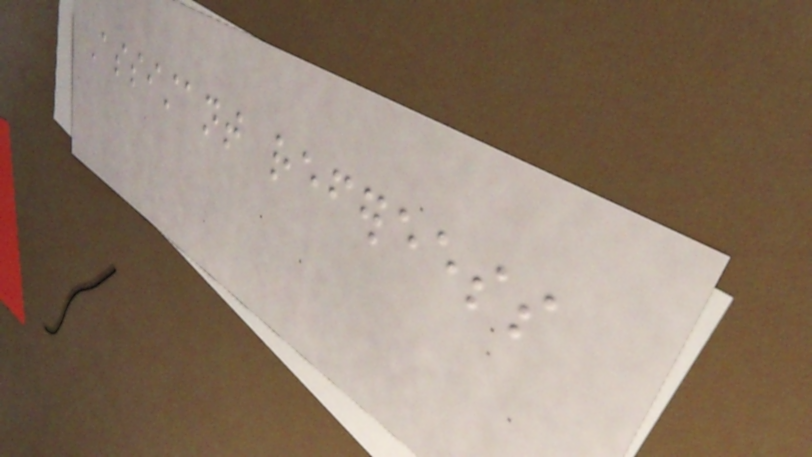Assistant refereess
